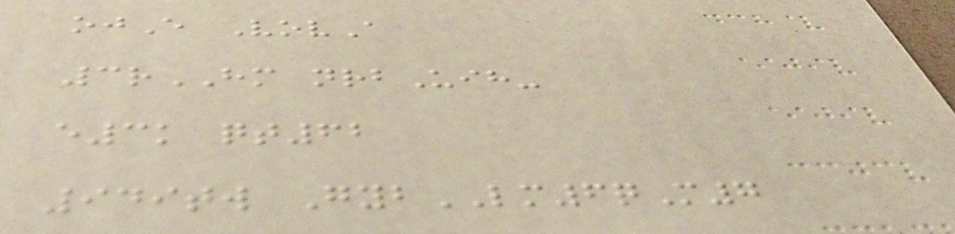ojE VovA
3rHM nrbUih-
e3k qt62
949tw GybLM6qM7
